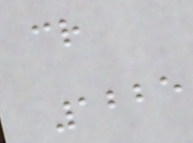cr
1225
